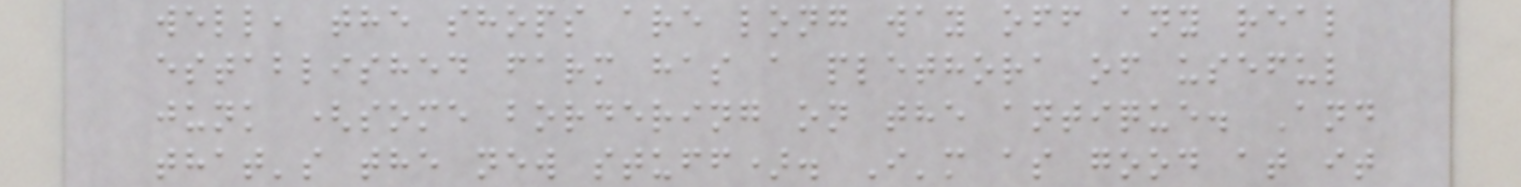well, the shops are long way off any real
established farm has a plethora of useful
junk (some bordering on the antique. And
that's the new stuff). I'm as good at it
